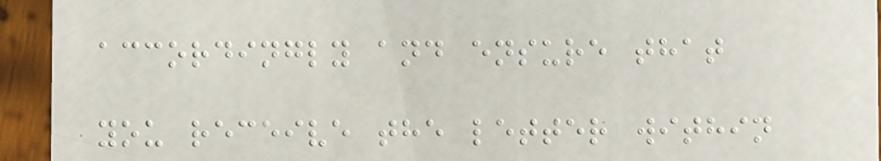accordingly and ensure that
you receive the letter within
